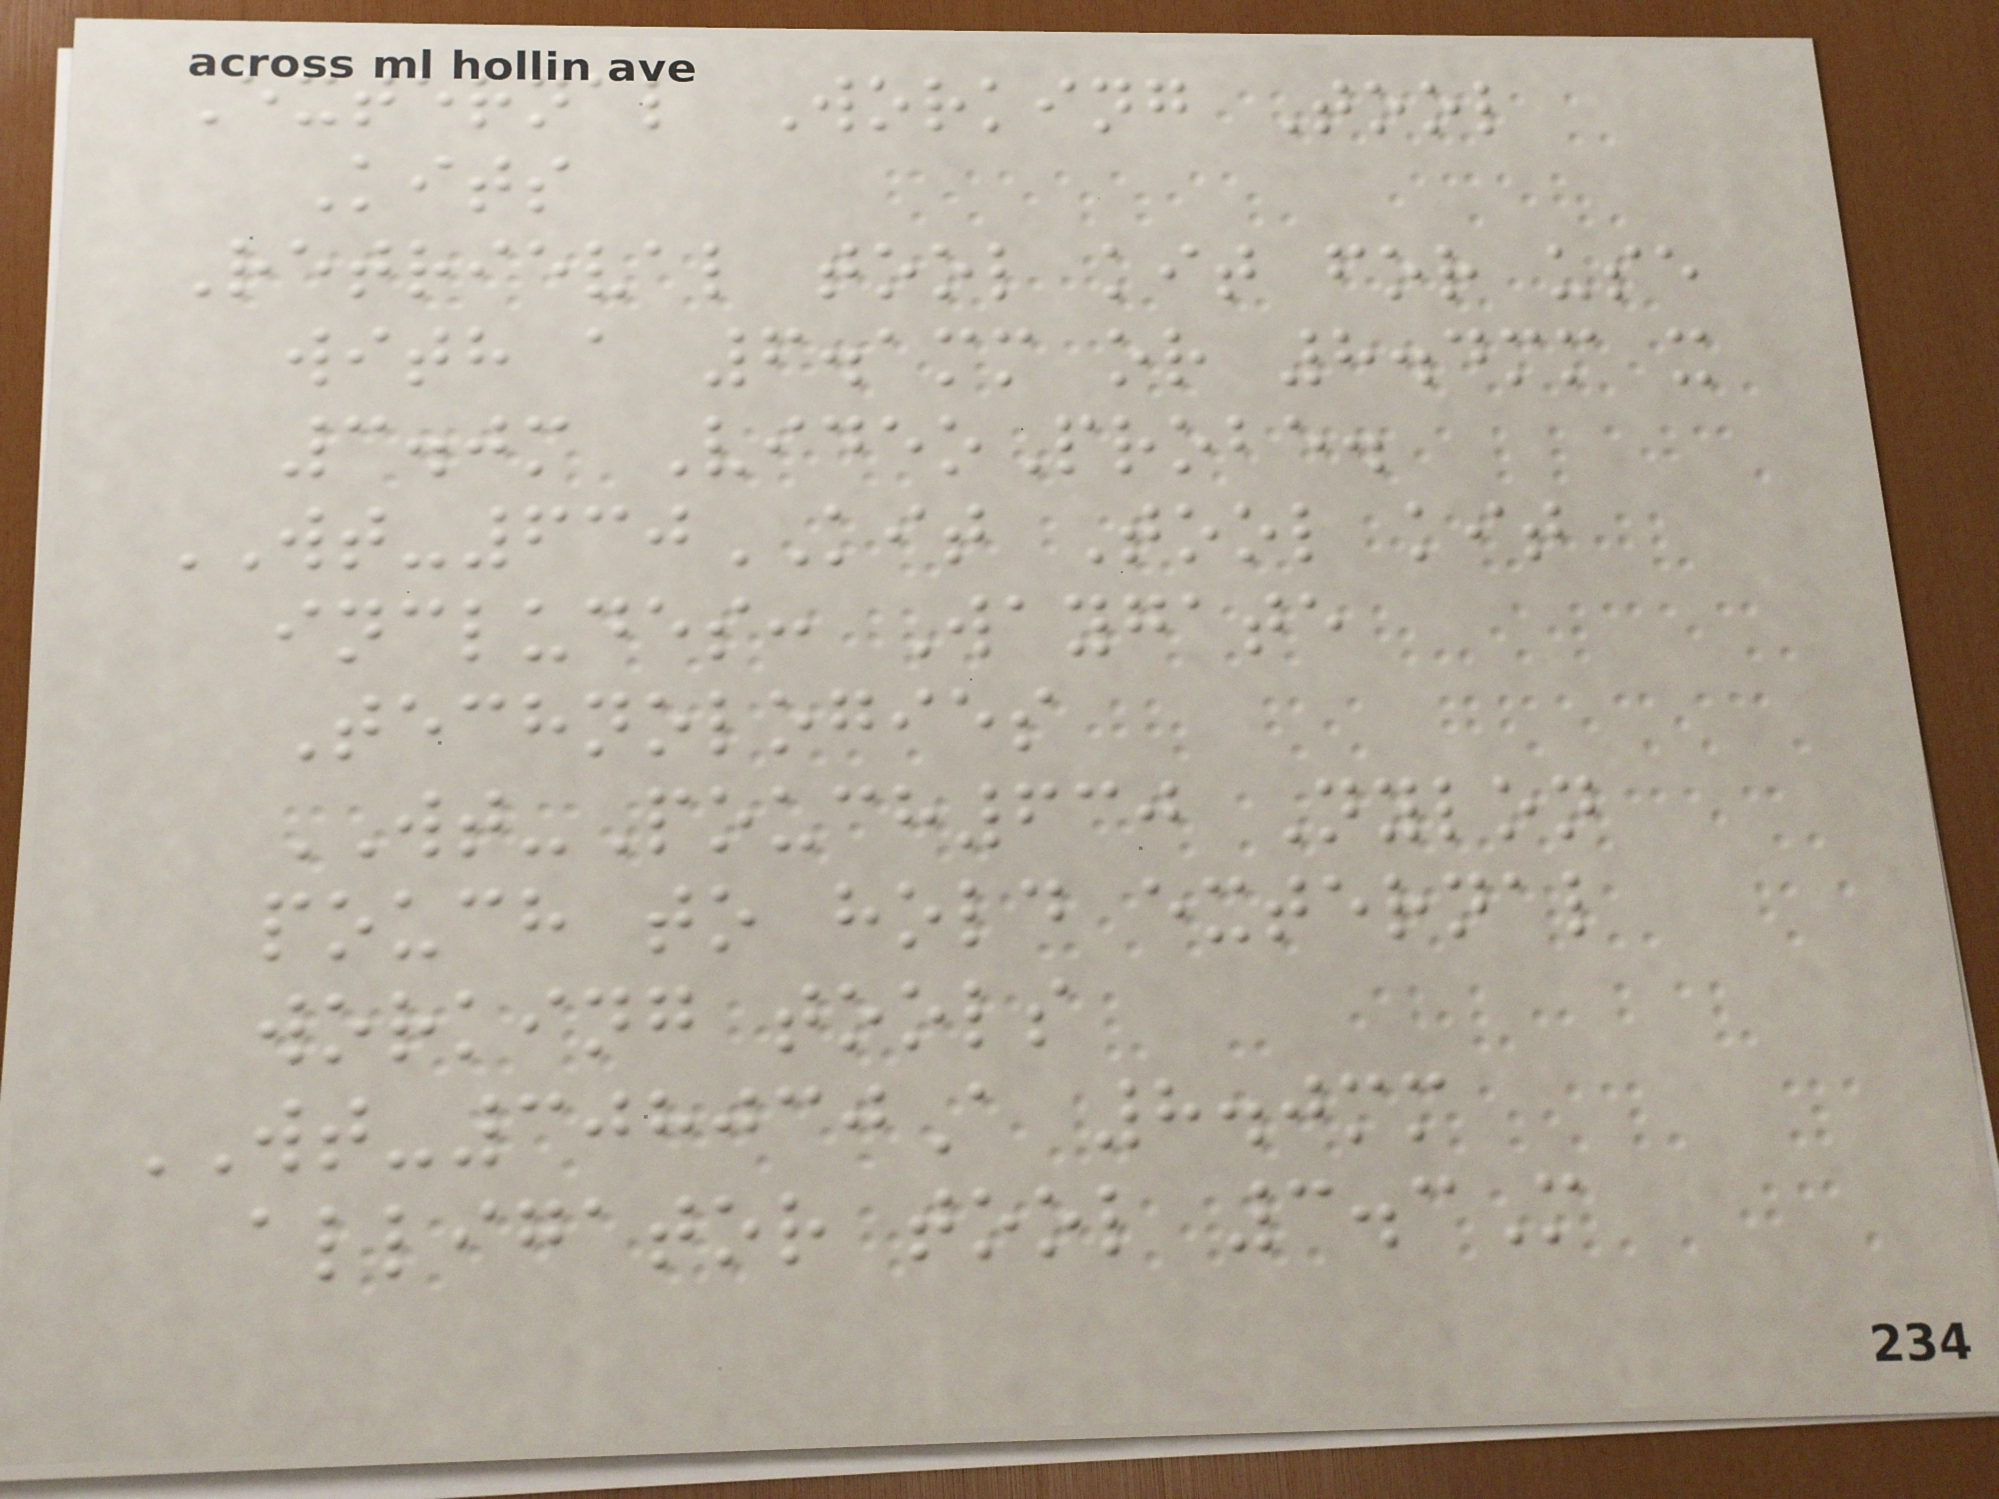External Working Tool
Kits
Retrieval tool kit for use
with a 6.1mm or 8.4mm x
3.0m VideoProbe.
WT-630KIT Tool kit
includes: Waygate
Technologies
WT-Pouch630 Nylon
pouch to hold external
working tools
WT-308030A 8.0mm
alligator tool 3.3M
